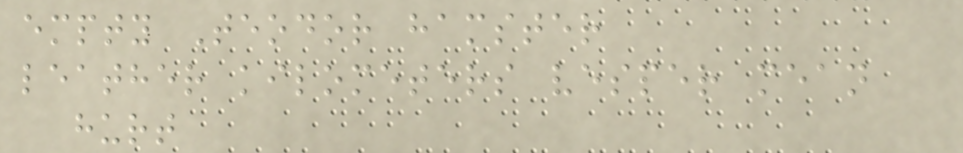empty Teodor hamster
leather kilometers vesper mean
hurt
